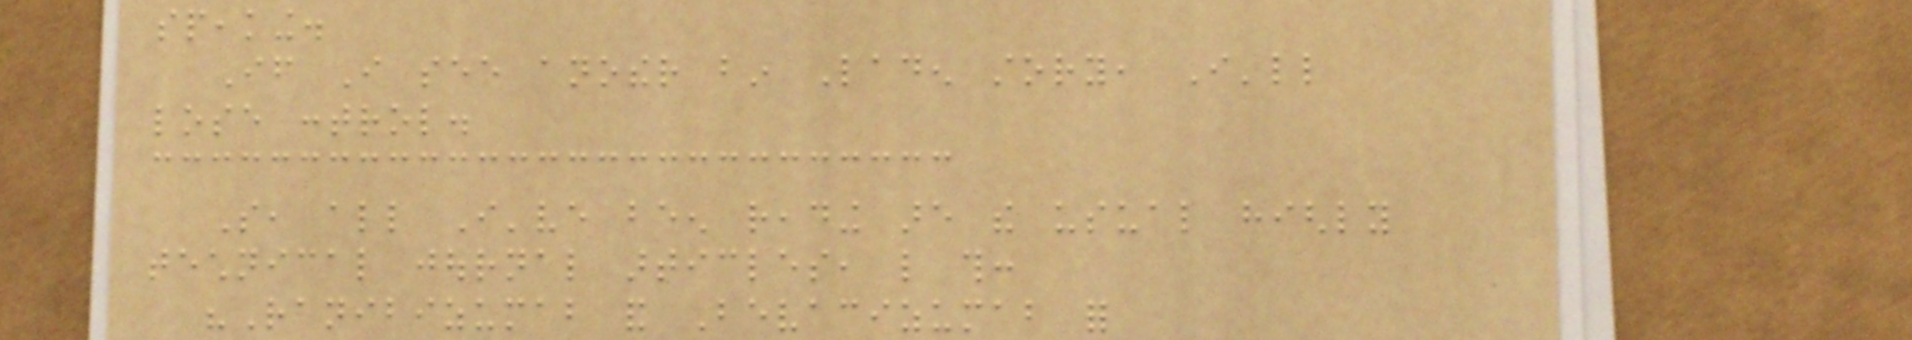speaking.
If I see another bin Laden story, I'll
lose control.
So, all I've been reading are the usual highly
technical journal articles, like this:
"Ranibizumab and Bevacizumab for
